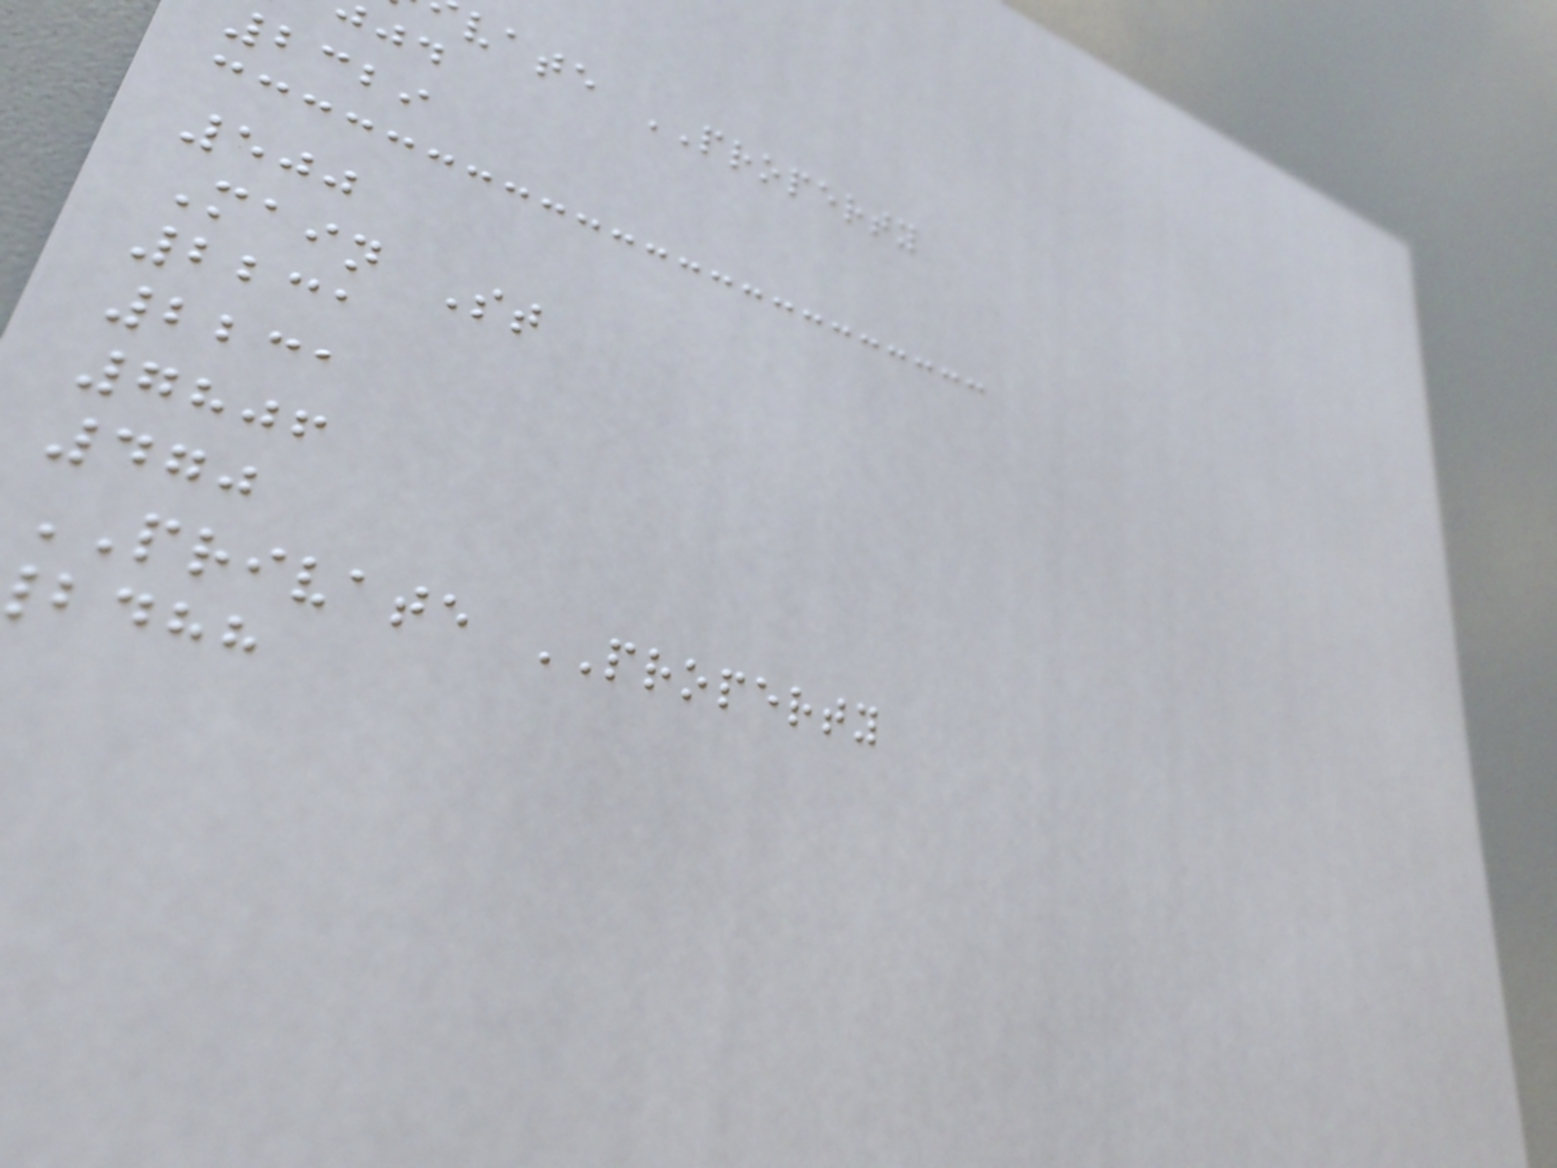vate PROPERTY
2329
500
Main St
2231
2231
7806
470
PRIVATE PROPERTY
bdhh
